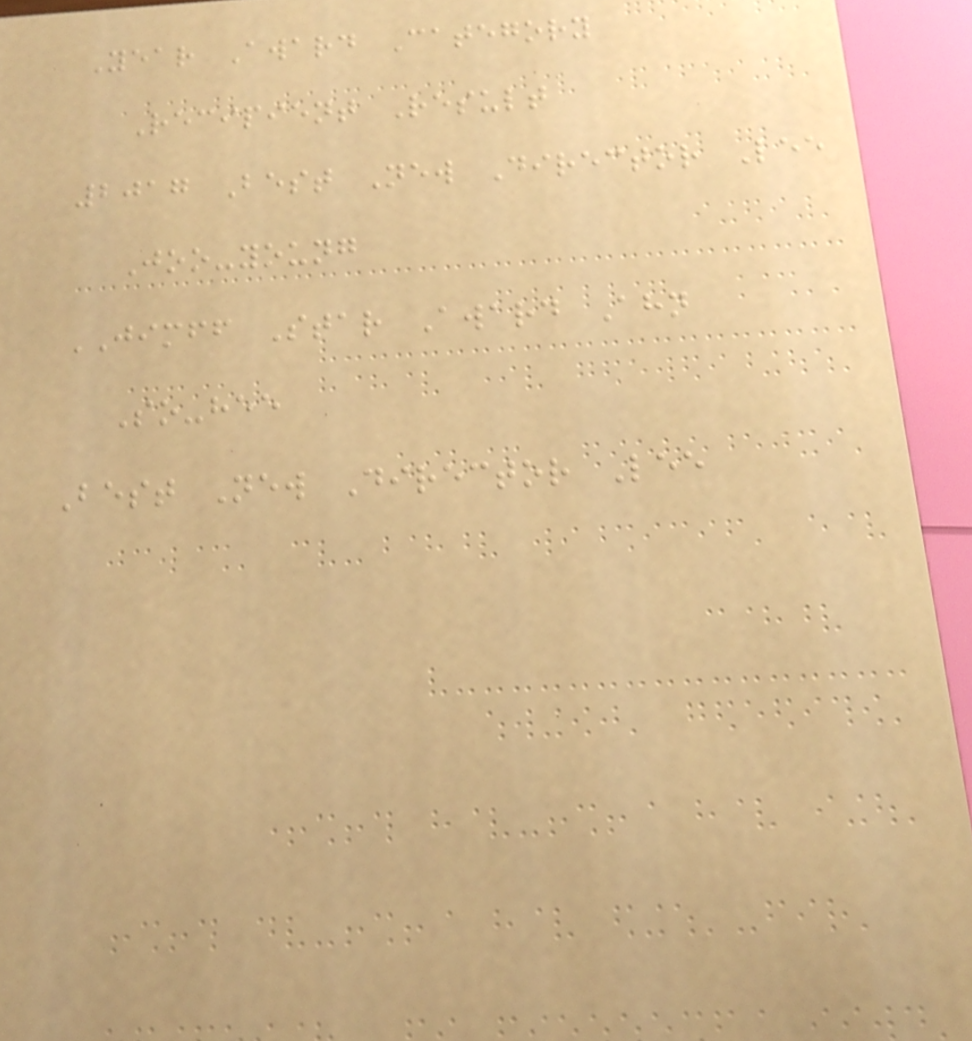Year Award Category
Recipient Result
2017 Best New Director Lee
Joo-young
JIMFF Star Award Ahn
So-hee
Best New Director Lee
